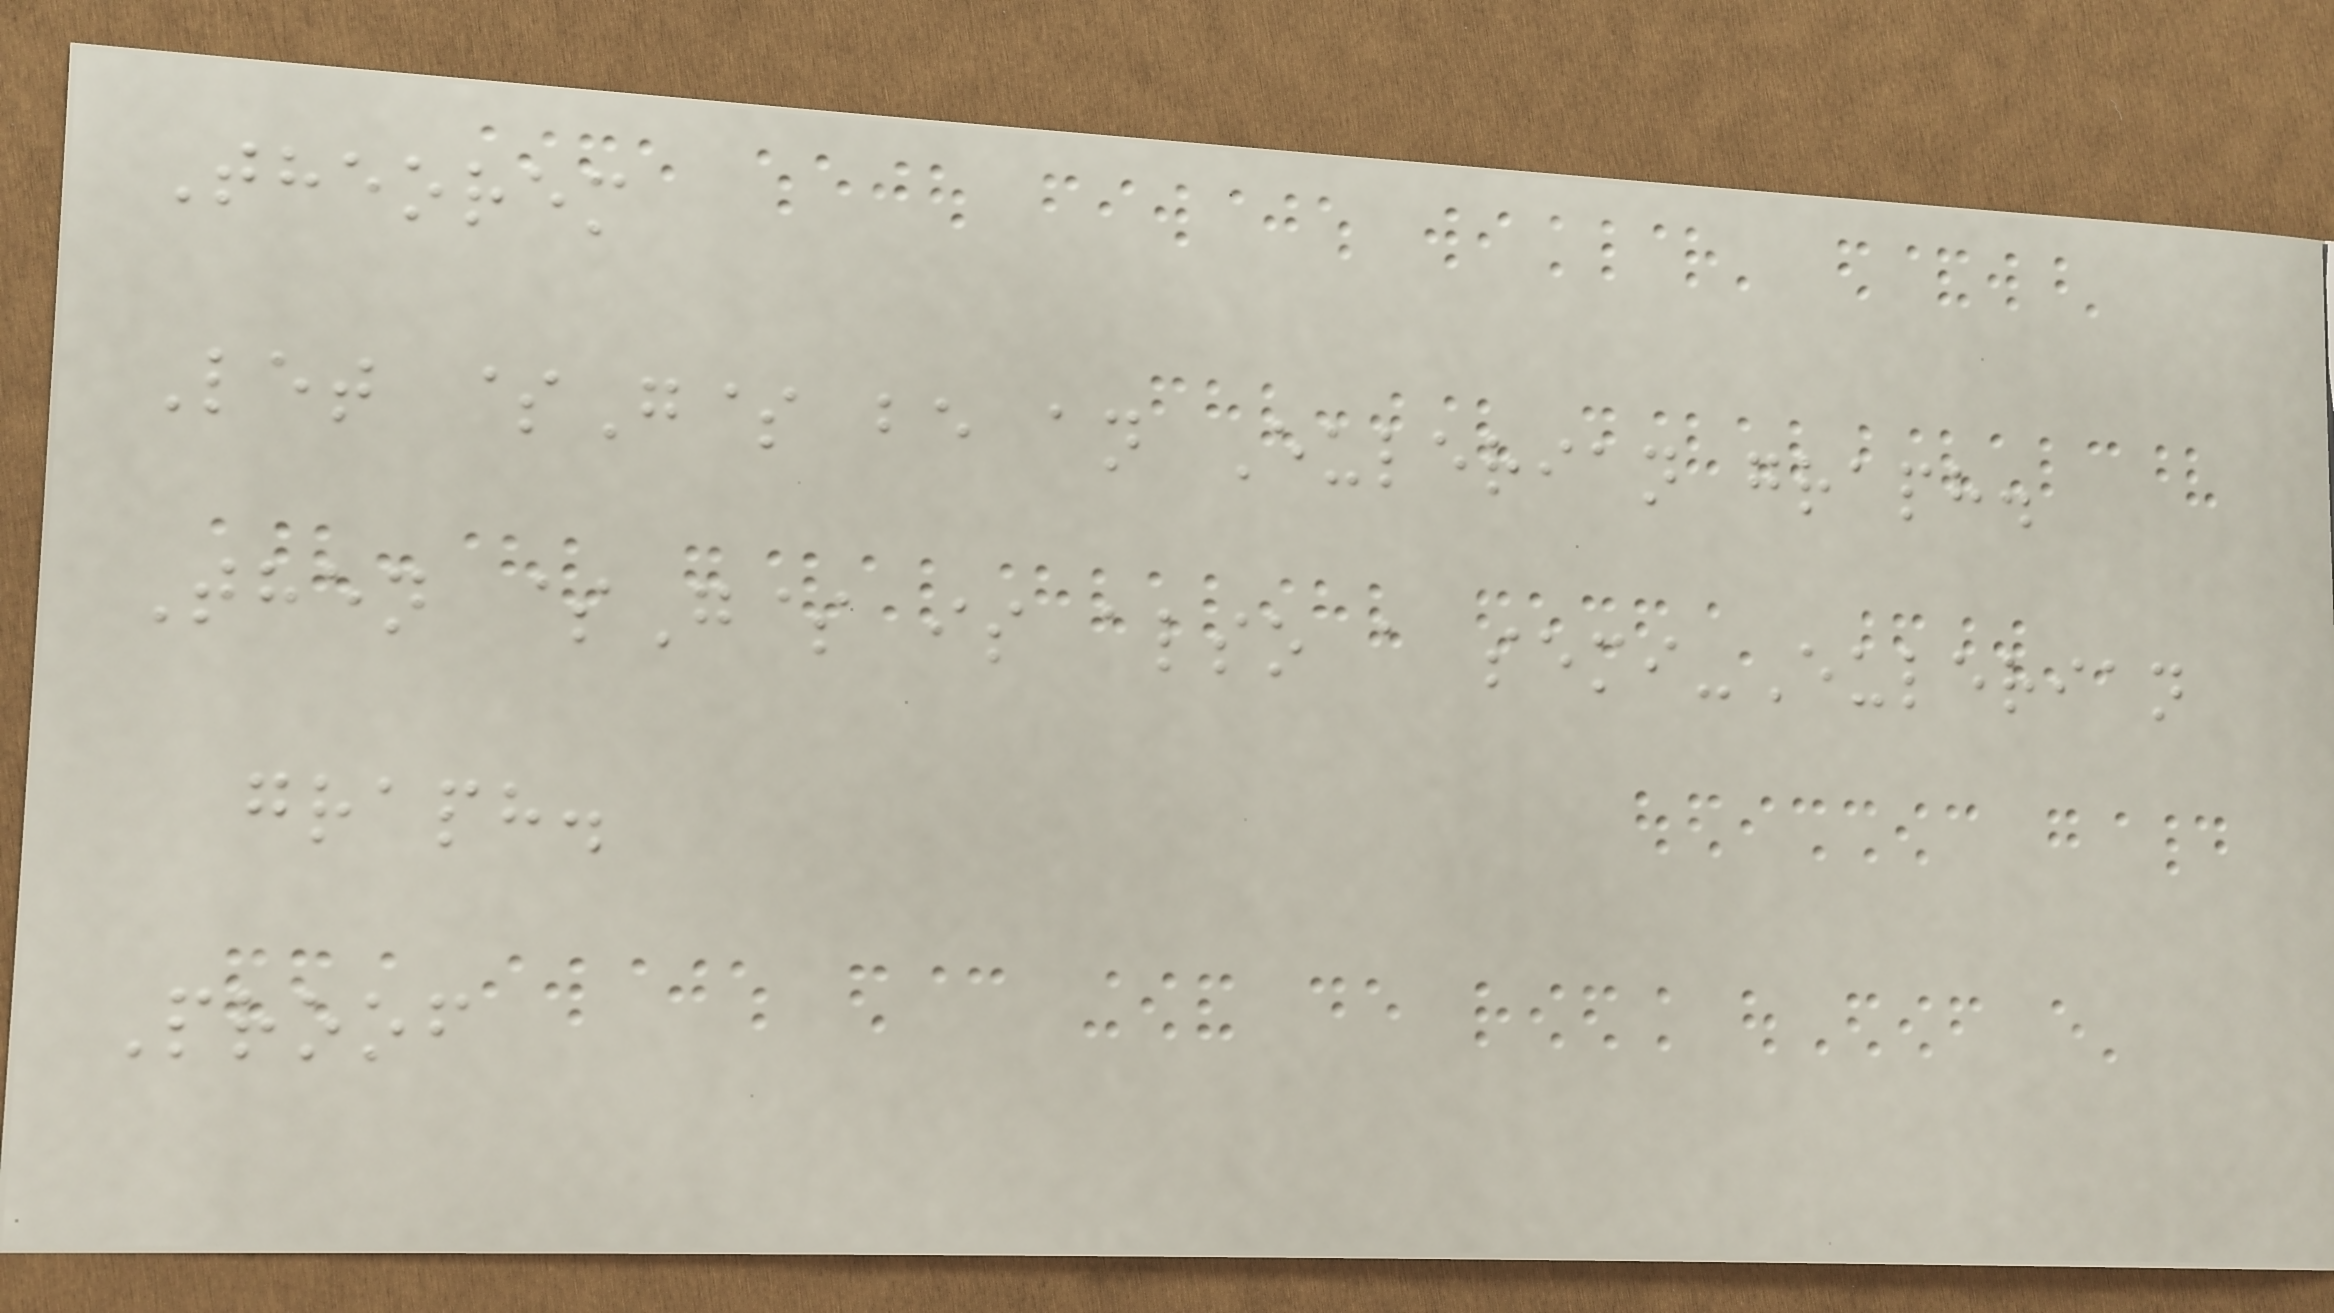Theorem
Let $G$ be an Eulerian graph.
Then $G$ is also a semi-Eulerian
graph.
Proof
